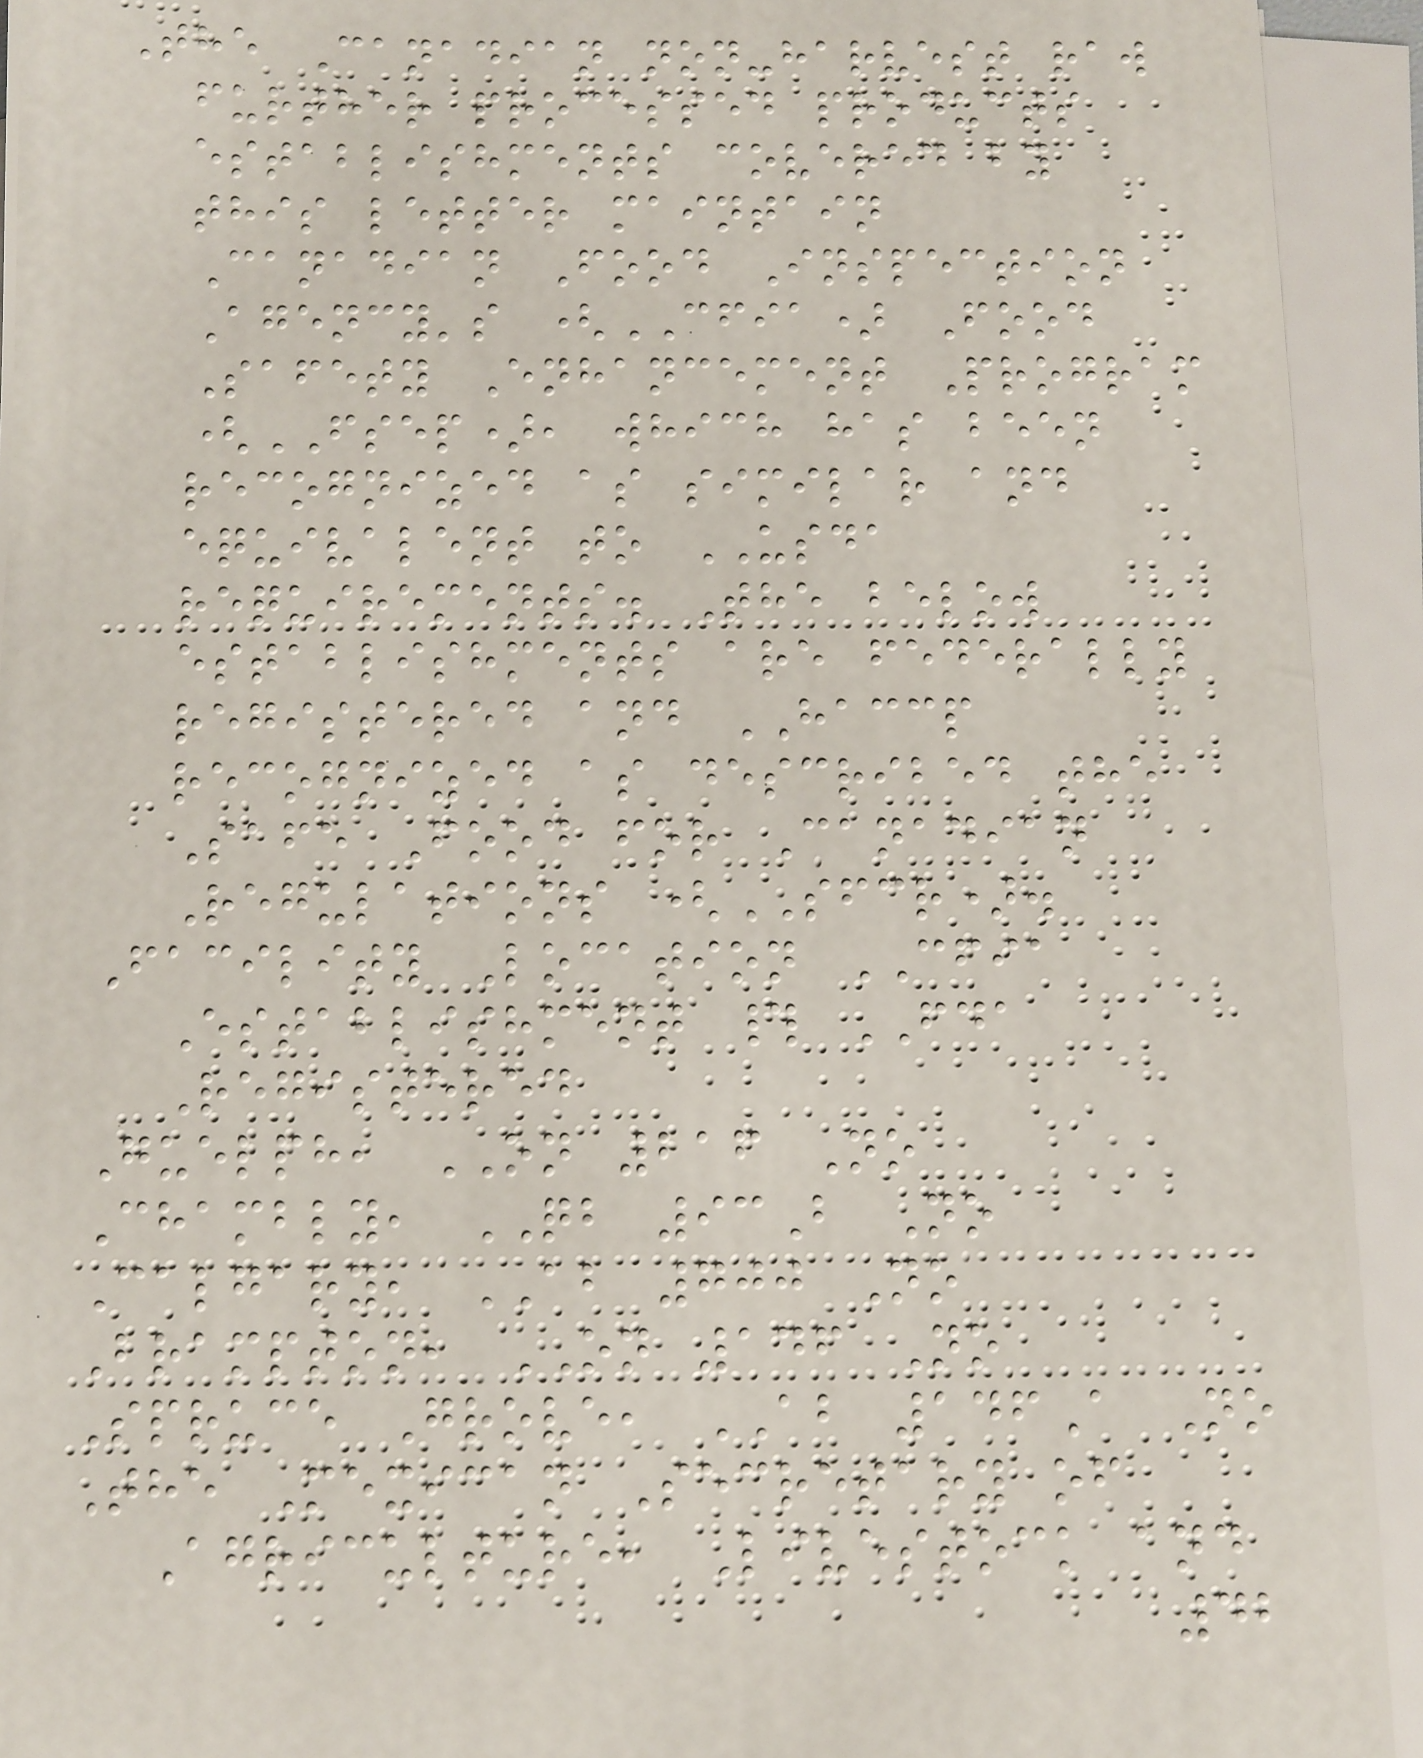The Canadian non-harvest raw
further processed products
establishments covered by
this letter maintain
Canadian Food Inspection
Agency's (CFIA) Food
Safety Enhancement Program
(FSEP), which has been
recognized as similar and
equivalent to USDA
requirements. The below
establishments are federally
registered and HACCP
recognized as described the
Safe Food for Canadian
Regulations (SFCR).
Facility Location CFIA
Establishment # FDA
Registered
Guelph, ON 216 No
Chambly, QB 93B No
Calgary, AB 700 No
Brampton, ON 146 No
Spruce Grove, AB 146A No
The Mexican Secretary of
Agriculture, Livestock and
42
